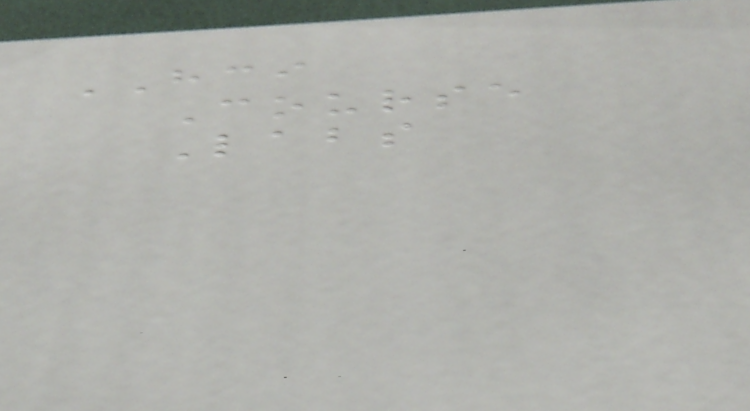HCI
Course
Labs
